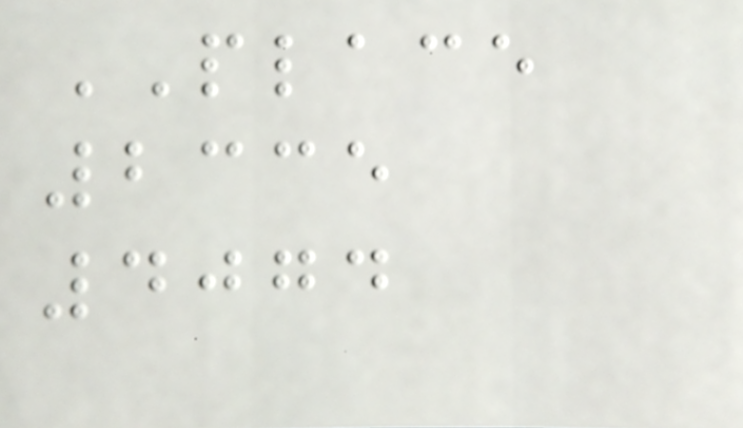PLACE
2335
4074
